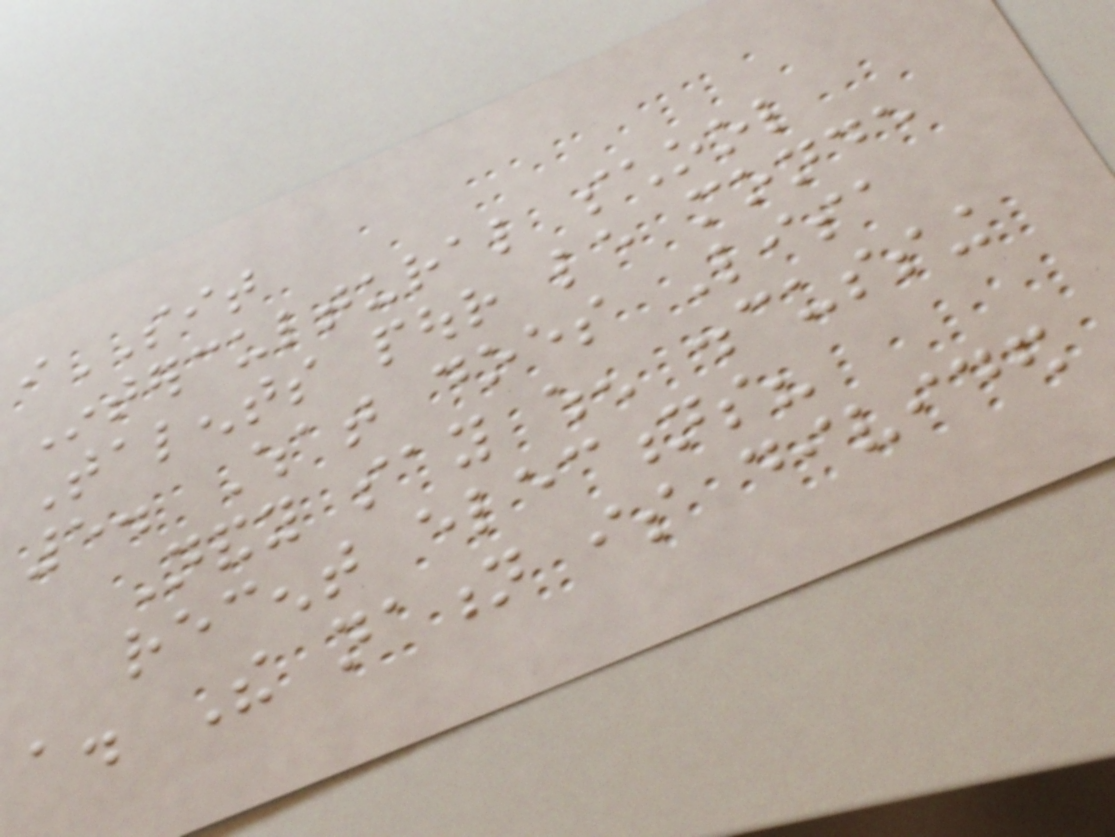iSIT
Intercultural school
Talents pour le monde
5. What does Lisa
Nandy say when discussing
recent elections?
a. The nation is divided
